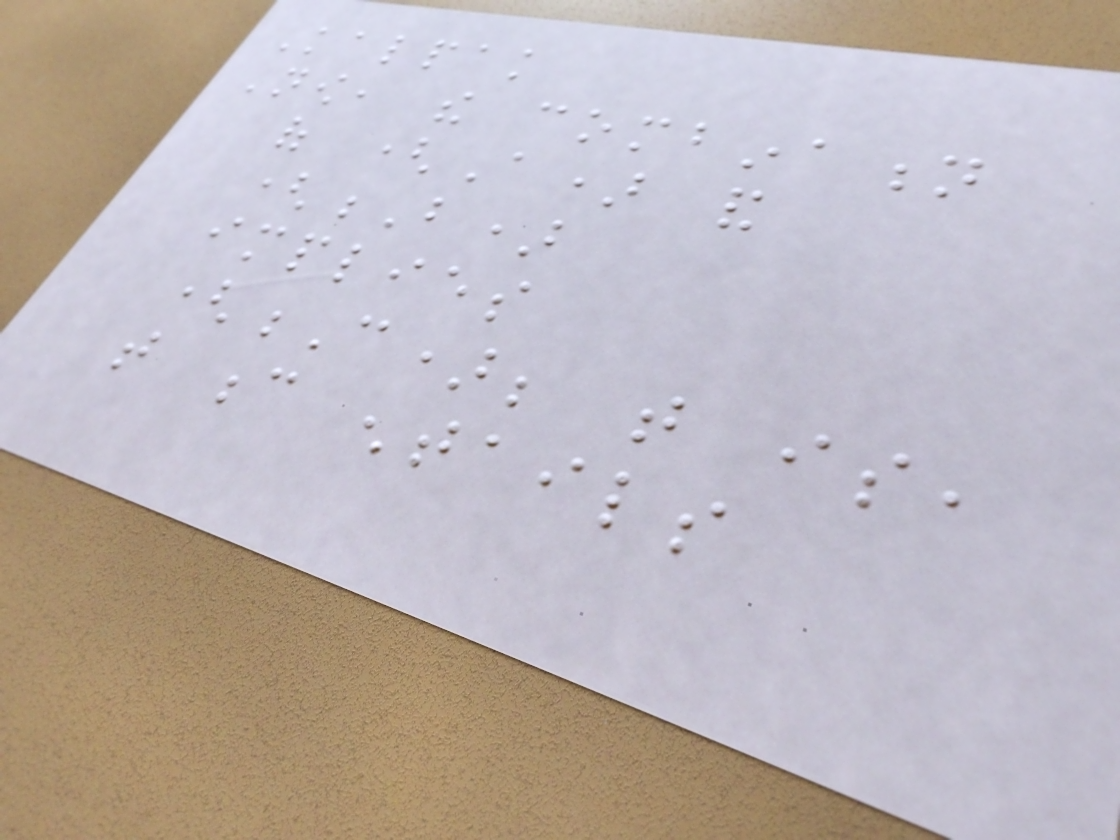Kalpak
Now, the combination
of (A) and
(B)
implies
(C); that is,
that c entails
